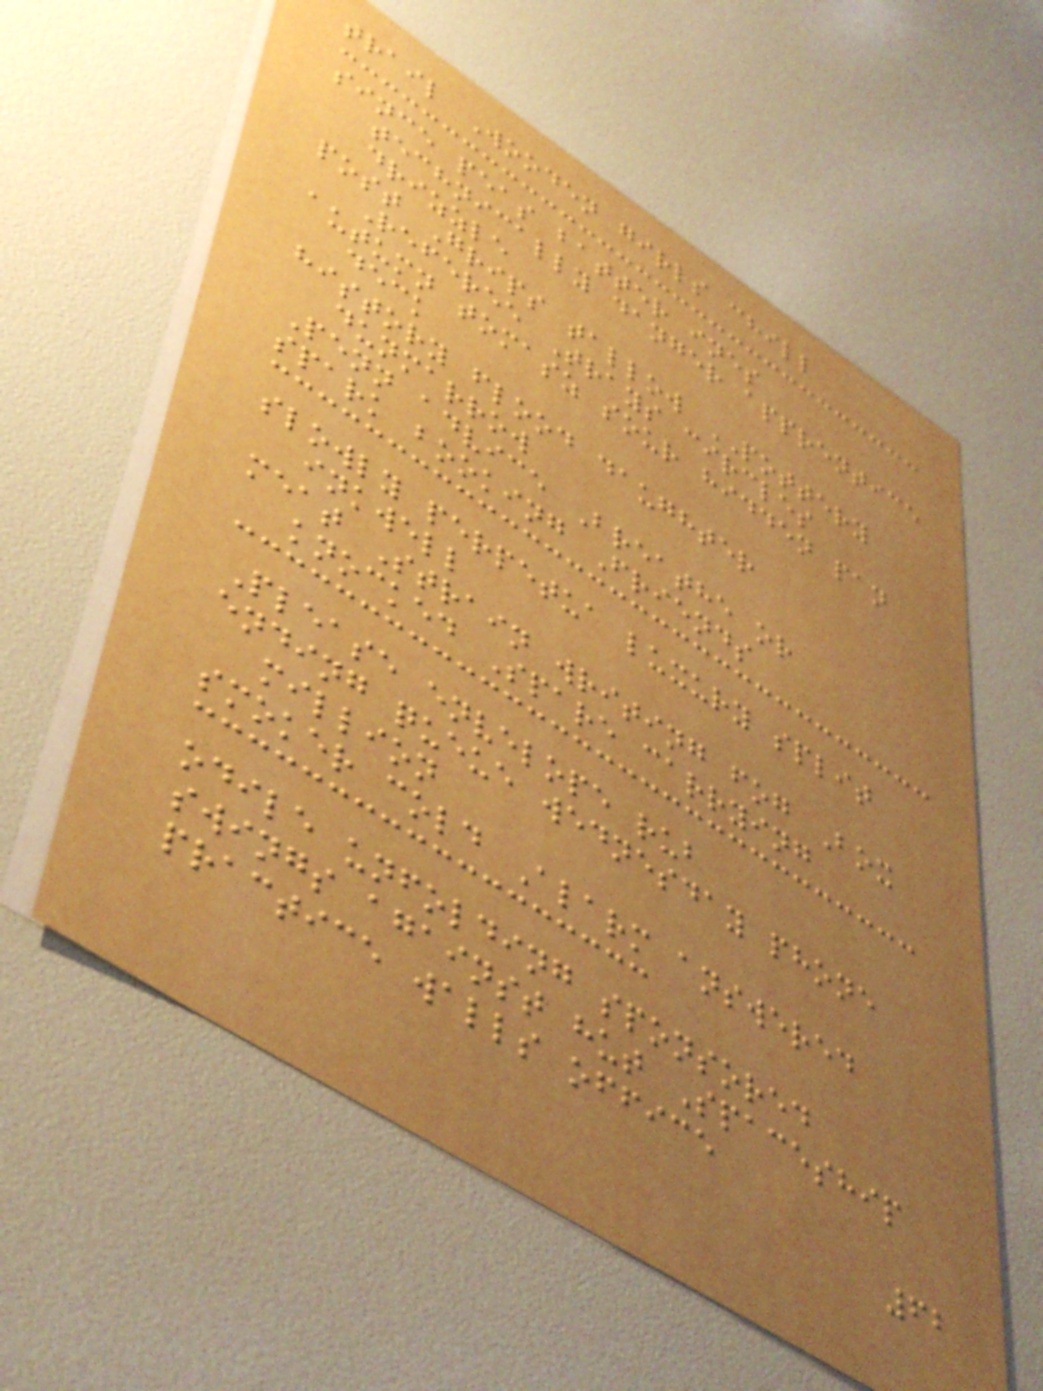trail Wooden girls chill
since peas batter ines
technically danger apprentice
drizzle
post Grips tallow POTTERY
Referee Trays circles
autumn tomasz sour hidden pan
deck
history flood daughter
dunmarrow
Penn advice Breathe or
spark booking Friends
slowly perpetua luxury split
inkwell
meat Strain writing fog Box
knocked Spare carrying
Please envelope rub
ending queue wednesday phone
million
smoker cold Alarm answered
odile unfolding sponsored
swings against hut Spaceship
practice walls office
62
